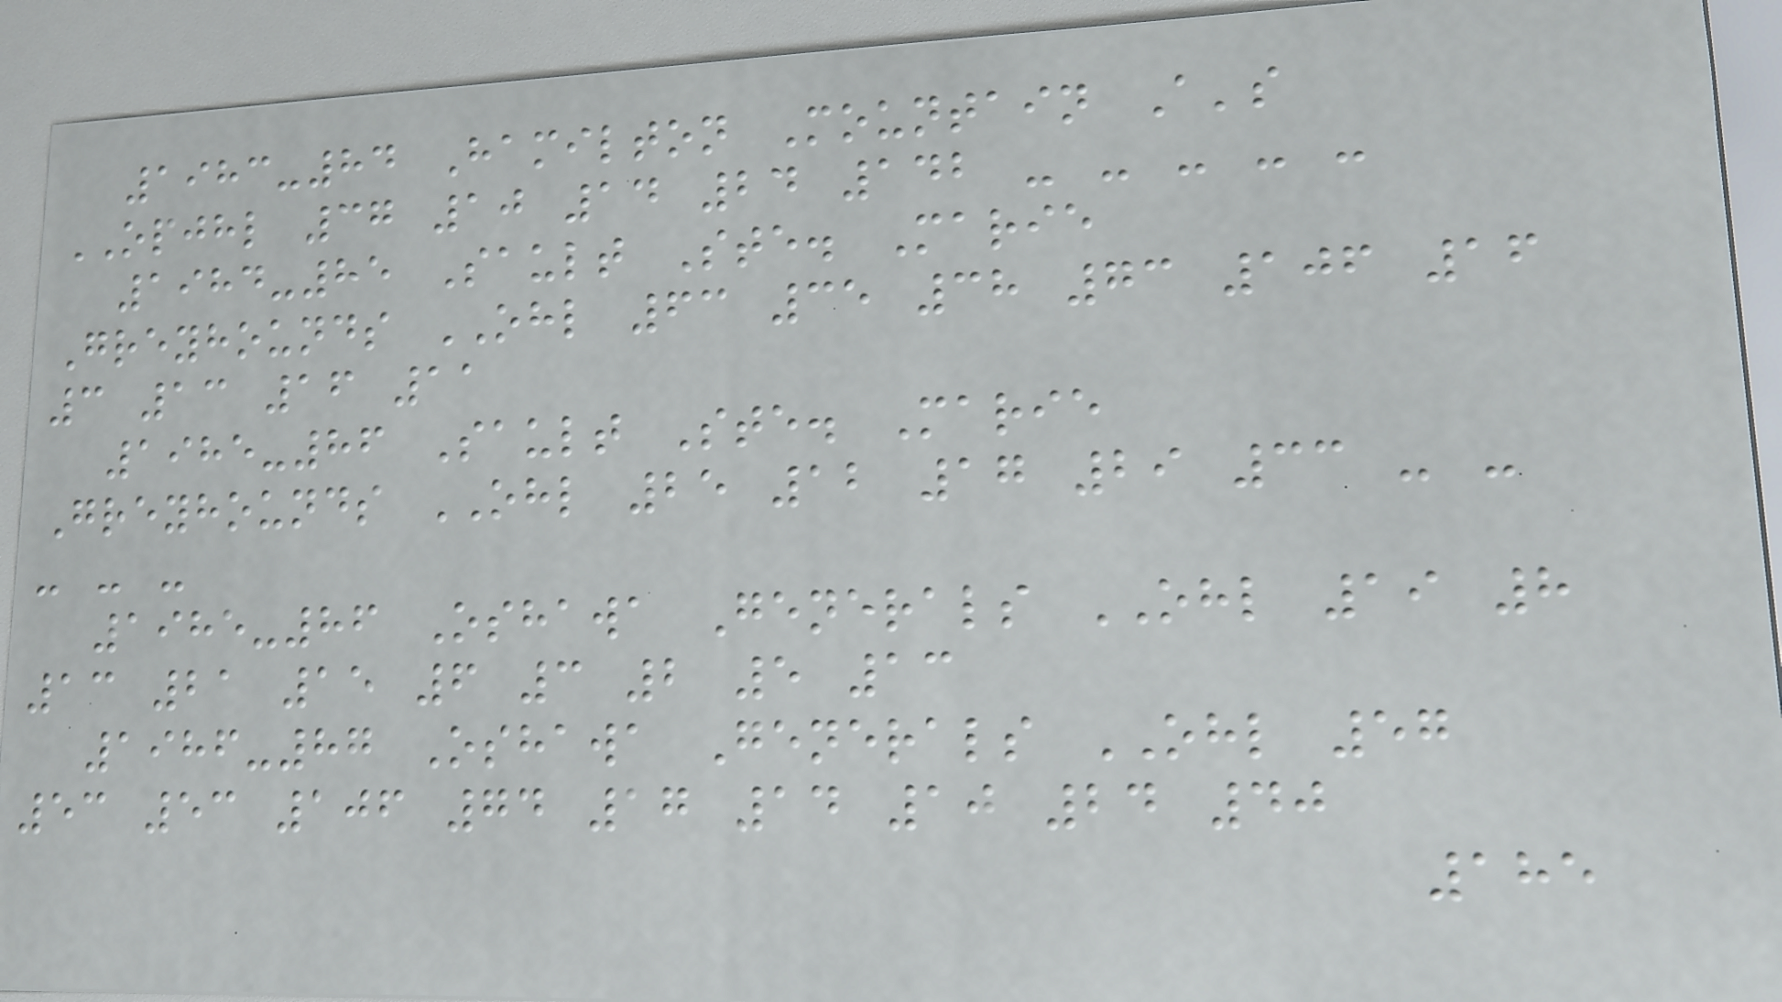1983-84 Hamilton Mountain A's
OPJHL 37 10 14 24 142 - - - - -
1984-85 Sault Ste. Marie
Greyhounds OHL 63 35 38 73 106 16
3 13 16 11
1985-86 Sault Ste. Marie
Greyhounds OHL 25 12 17 29 33 - -
- - -
1985-86 Oshawa Generals OHL 19 8
13 21 15 6 3 2 5 13
1986-87 Oshawa Generals OHL 57
53 53 106 74 17 14 10 24 40
185
